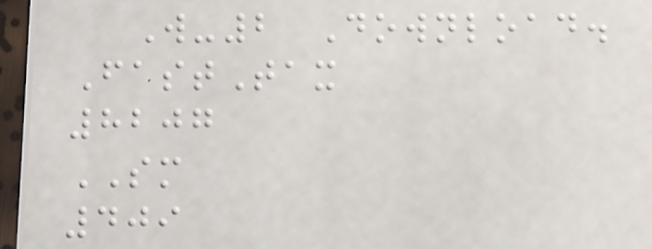W-2 Download.
FastTax
8207
SM
409
